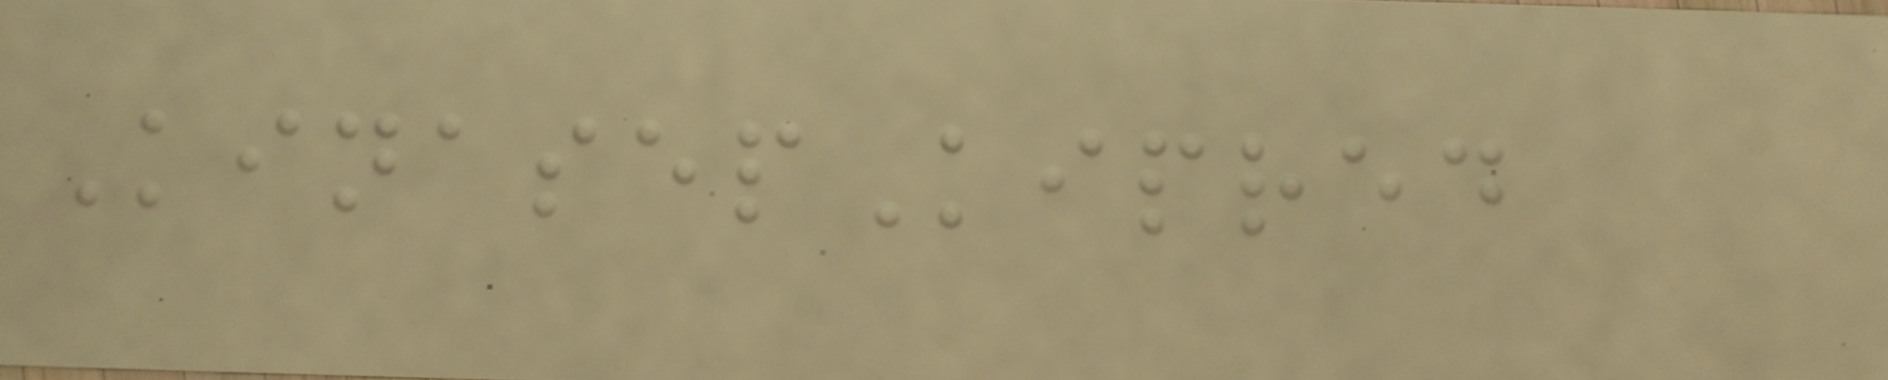KinasepKipred
